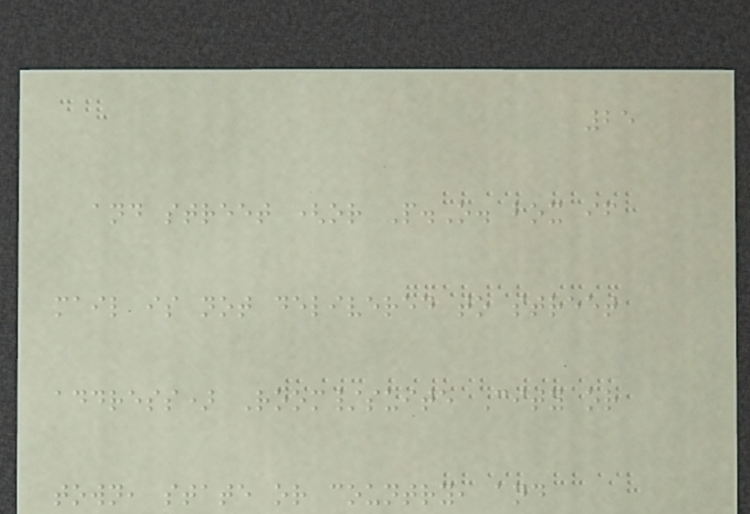25
and street (or P.O. box if
mail is not delivered to street
address) Room/suite City or
town, state or country, and
